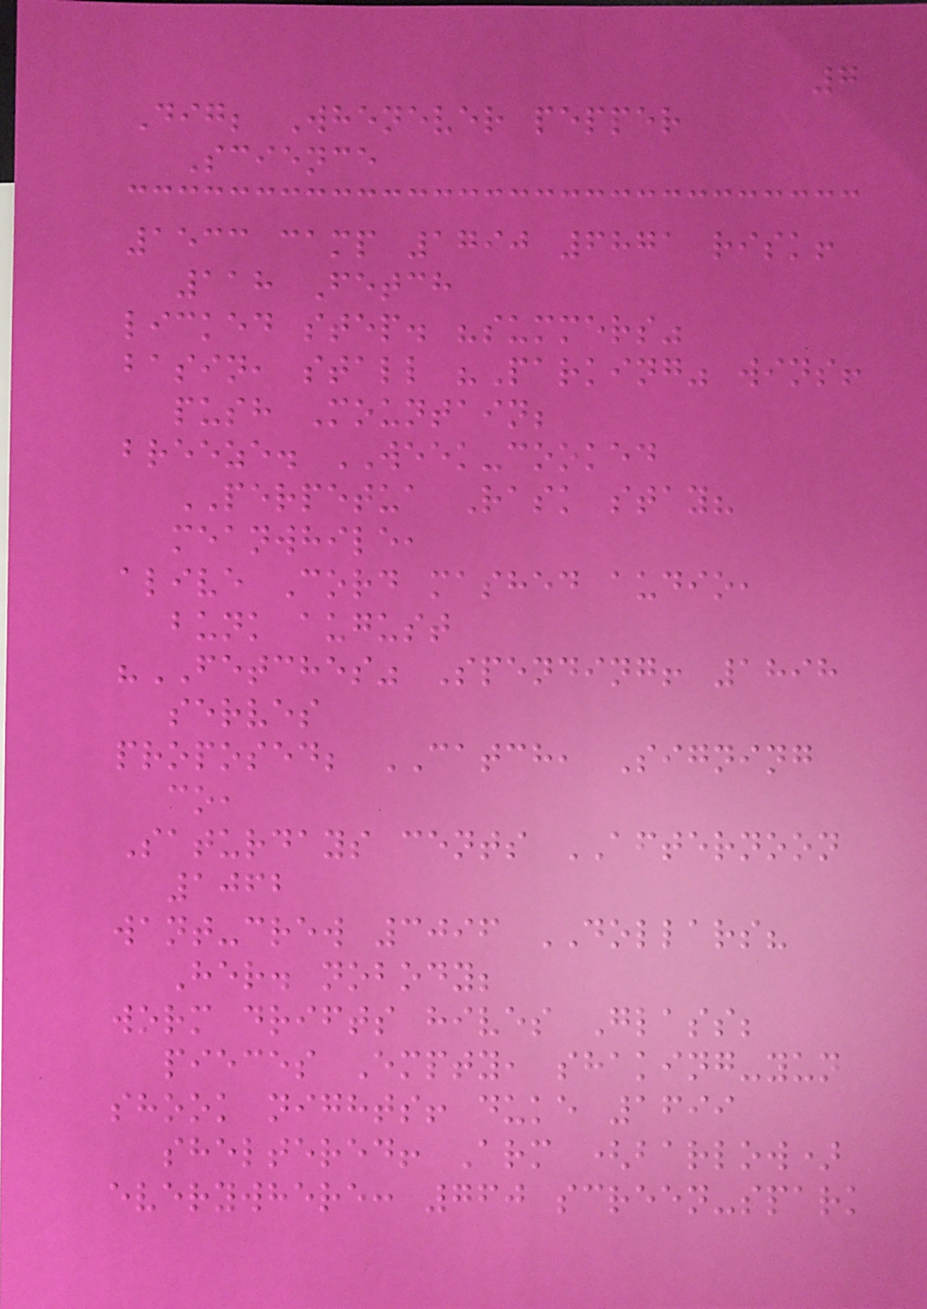7
Dig; Whenever pepper
Science
1533 camp 1790 6871 risk!
118 Fetch
licked step. "summers"
basin, stall "Parking" wins!
push Mountain;
breeze. WEEK-cooked
PERPETUA Rask stay?
meanwhile,
alive Cord mashed audio,
bunk august
"FETCHES" Spending! 1898
serves
proposed; CATCH, Signing
co,
Saturdays cents AFTERNOON
1062
want-crew 3096 DOLLARS?
Her. nobody;
worm drifts hives Glass;
pieces Empty, shaking-yun
shook nights! duke 1699
sheltered! Arm (barlow)
everywhere: 760 screen-spark
